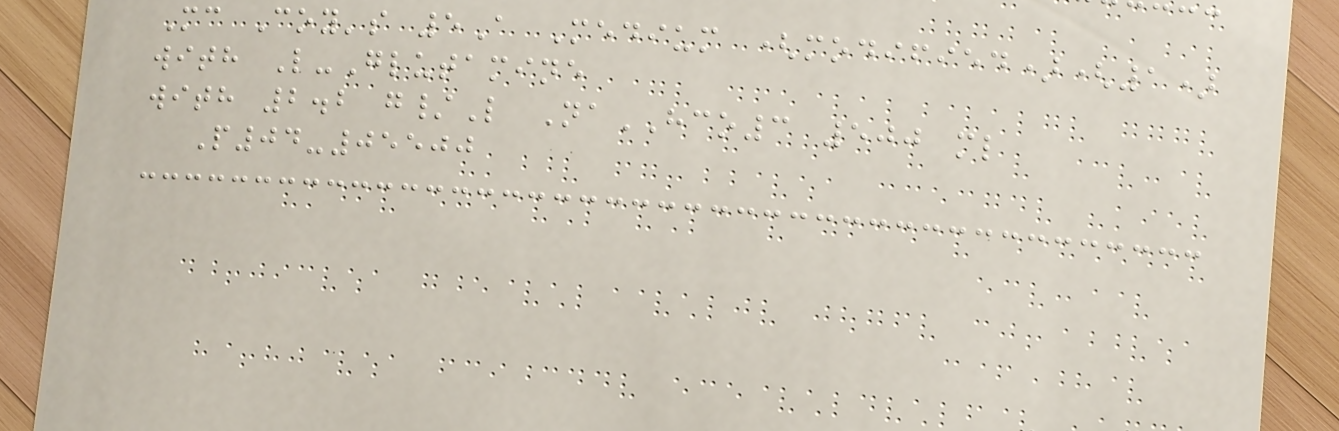Mc Coy's 5A Medium (modified)(1)
with L-Glutamine
with 2.2 g/L NaHCO3 500 ml
P04-05500
